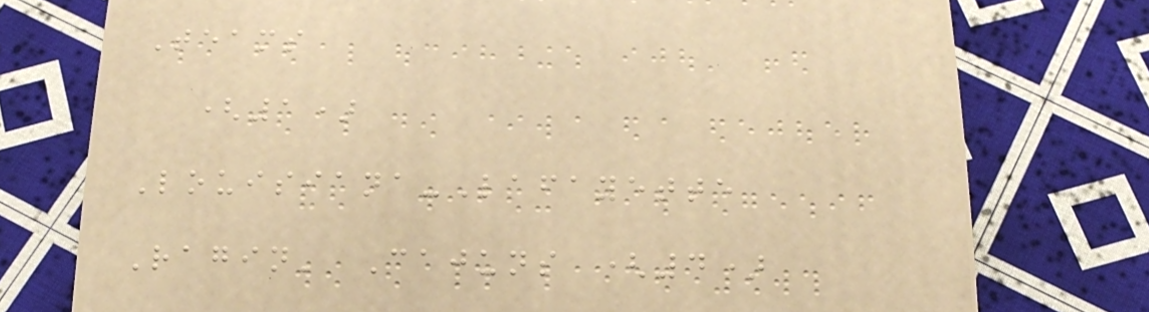Teams
(1)
Louisiana-Lafayette
Ragin' Cajuns (4)
